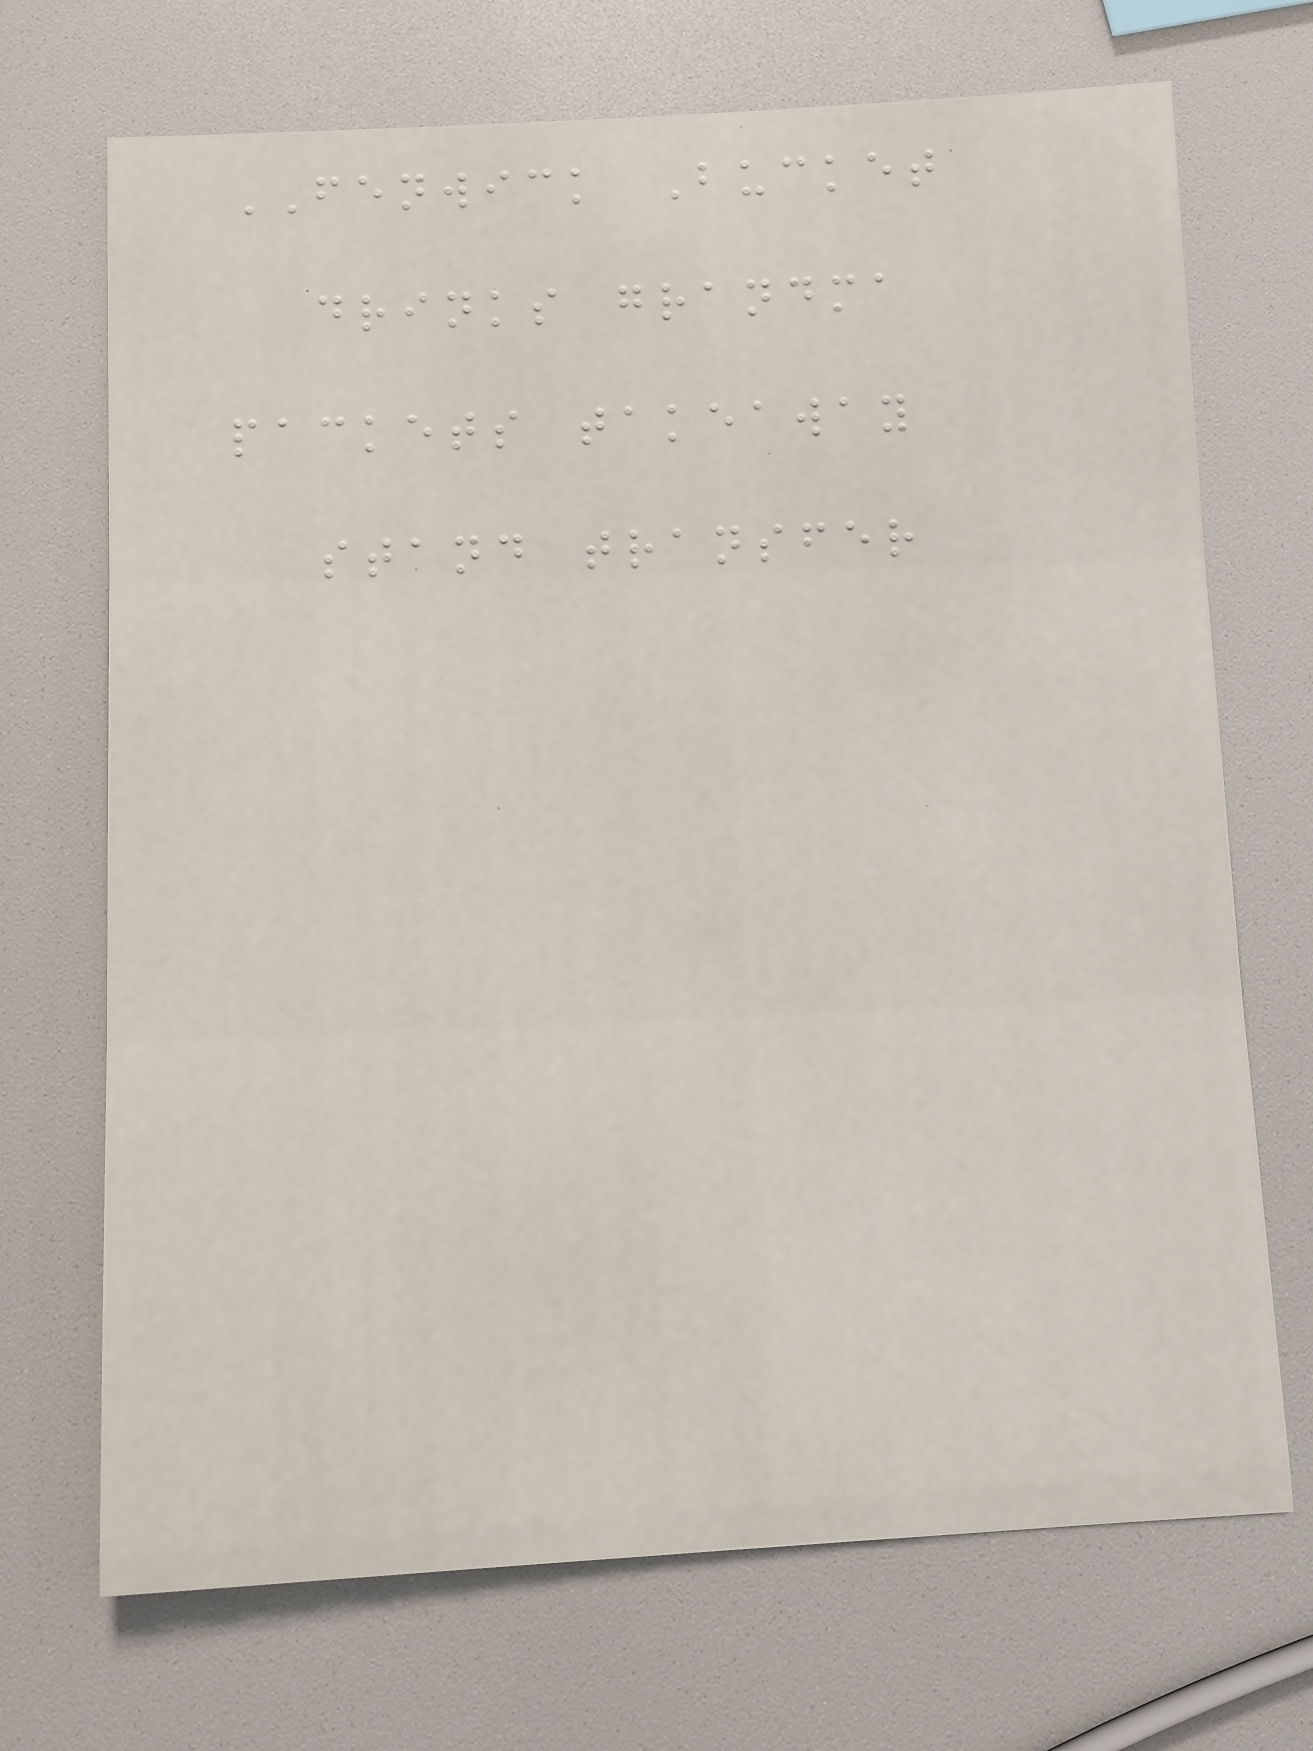FENWICK Bucket
drinks grandma
packets takeaway
stand transfer
